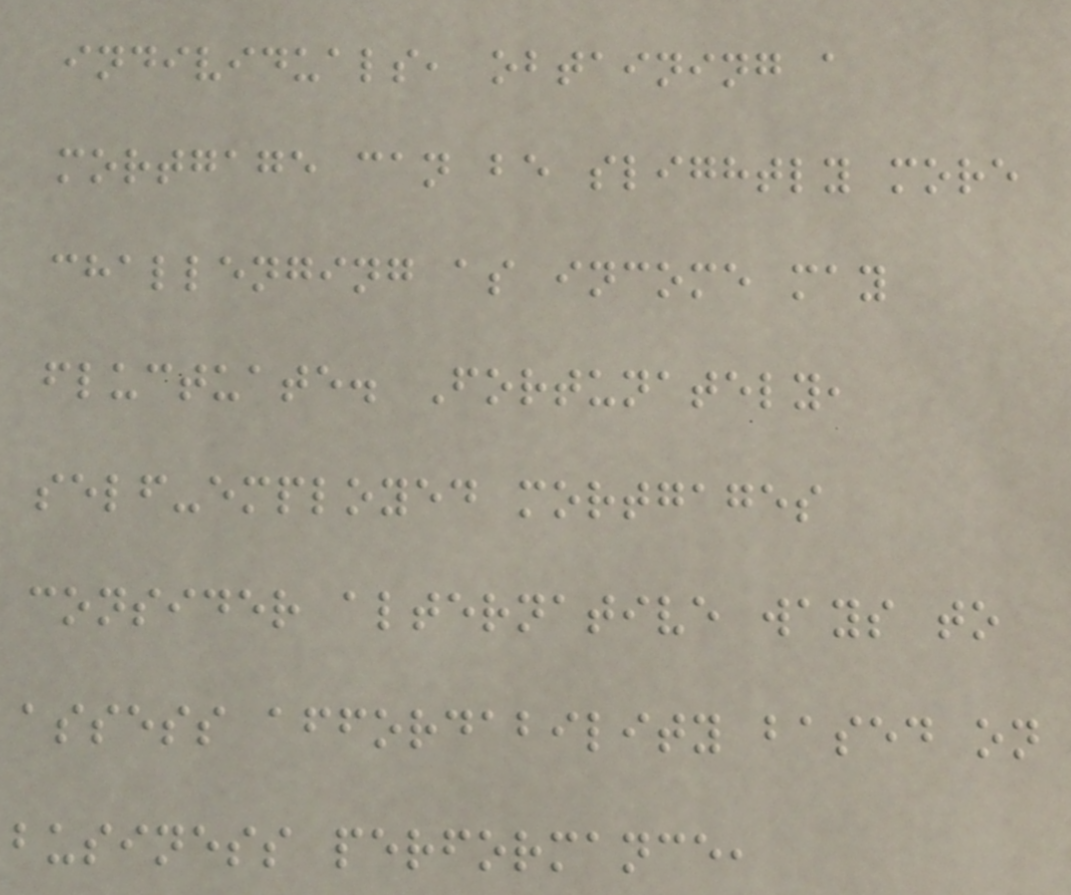individuals, obtaining a
mortgage can be slightly more
challenging as income may
fluctuate. Fortunately,
self-employed mortgages
consider alternative ways to
assess affordability based on
business performance,
